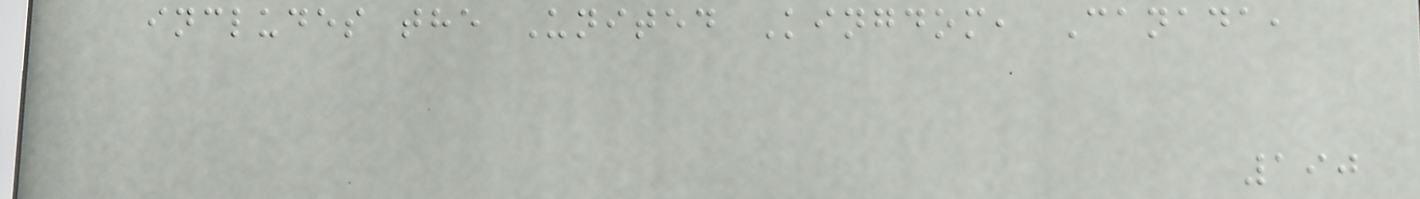includes the United Kingdom, Canada,
190
